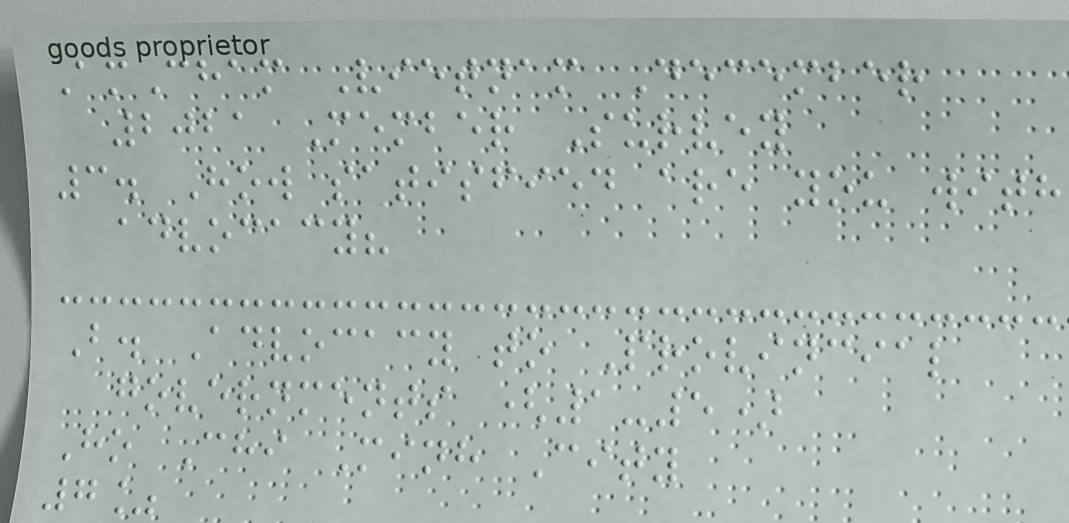AmCham Vietnam December
2021 Member Survey
3. How satisfied are you with
advocacy?
B. Advocacy to Provincial
governments (1-5)
Ho Chi Minh City
7%
